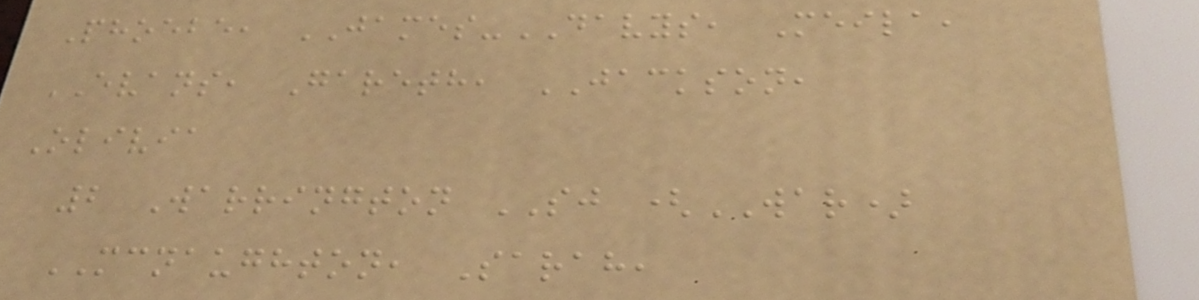Phoebe, JAMES-DAVYS, Meila,
EVANS, Gareth, JACKSON,
Olivia
2 Warrington SJ (WAR)
MCNAUGHTON, Sarah,
